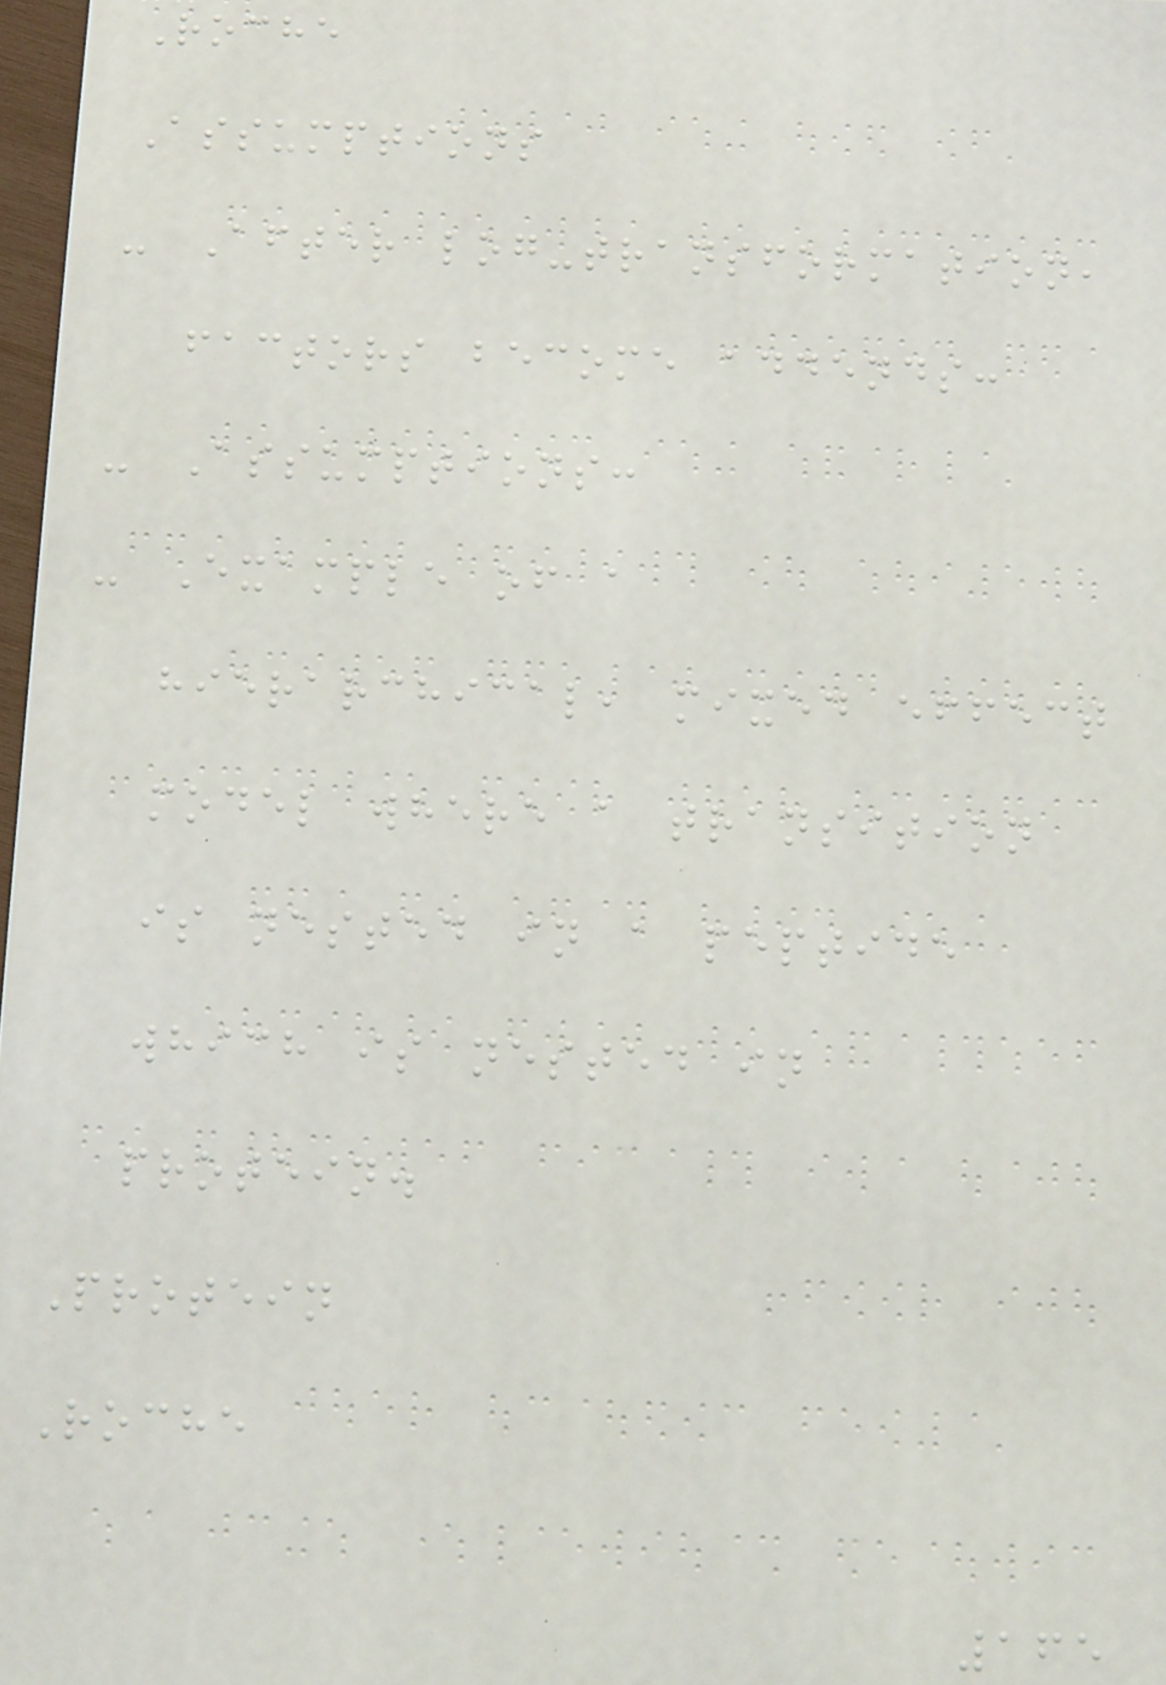Roche
Assumptions
- After log-transformation,
factors become addends:
- Assumptions:
- Example of a
hierarchical, mixed effect
model where a transition
is nested in a peptide
which is nested in
protein.
Protein
Roche
165
